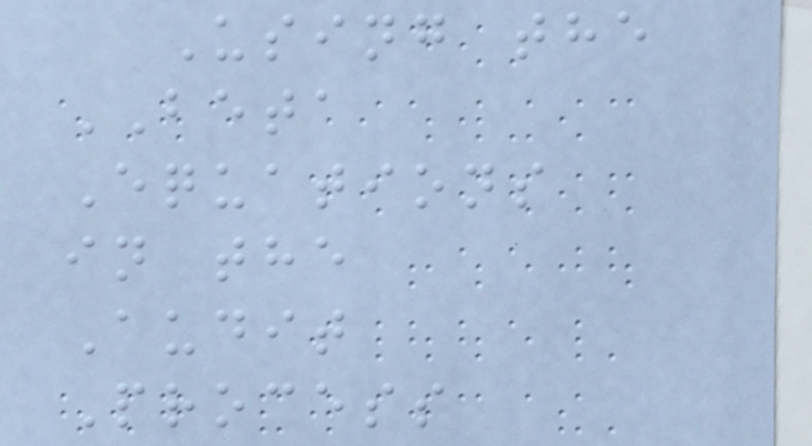Using the
BETA
Equations
in the
Audit
Process
